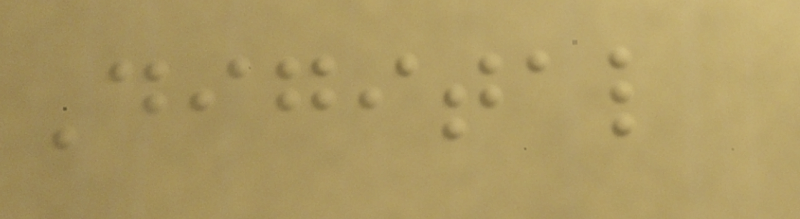Digital
